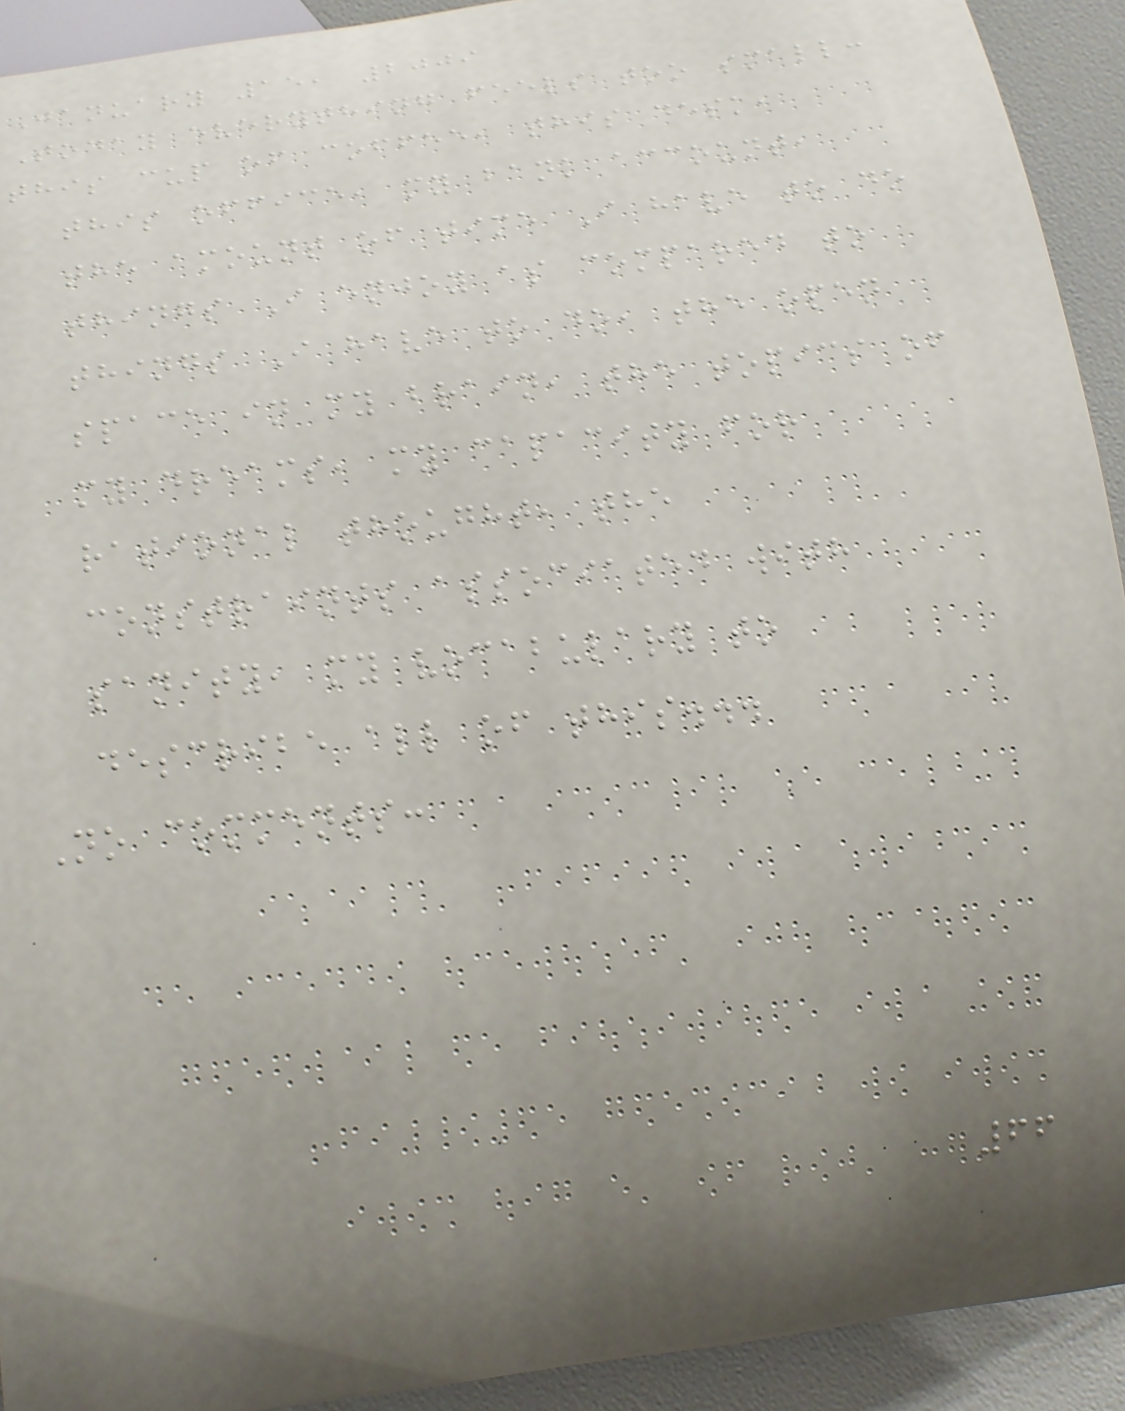January 15, 2009
Today everything feels too small:
this cup of coffee, this desk,
this office, my bank account,
the amount of time I have to do
things I enjoy as compared to
things I have to do, the open
space in my brain, the topics of
my dreams, my capacity for
rational thought, the
constraints associated with
sanity, my vocabulary to
describe all of this...
No comments:
66
